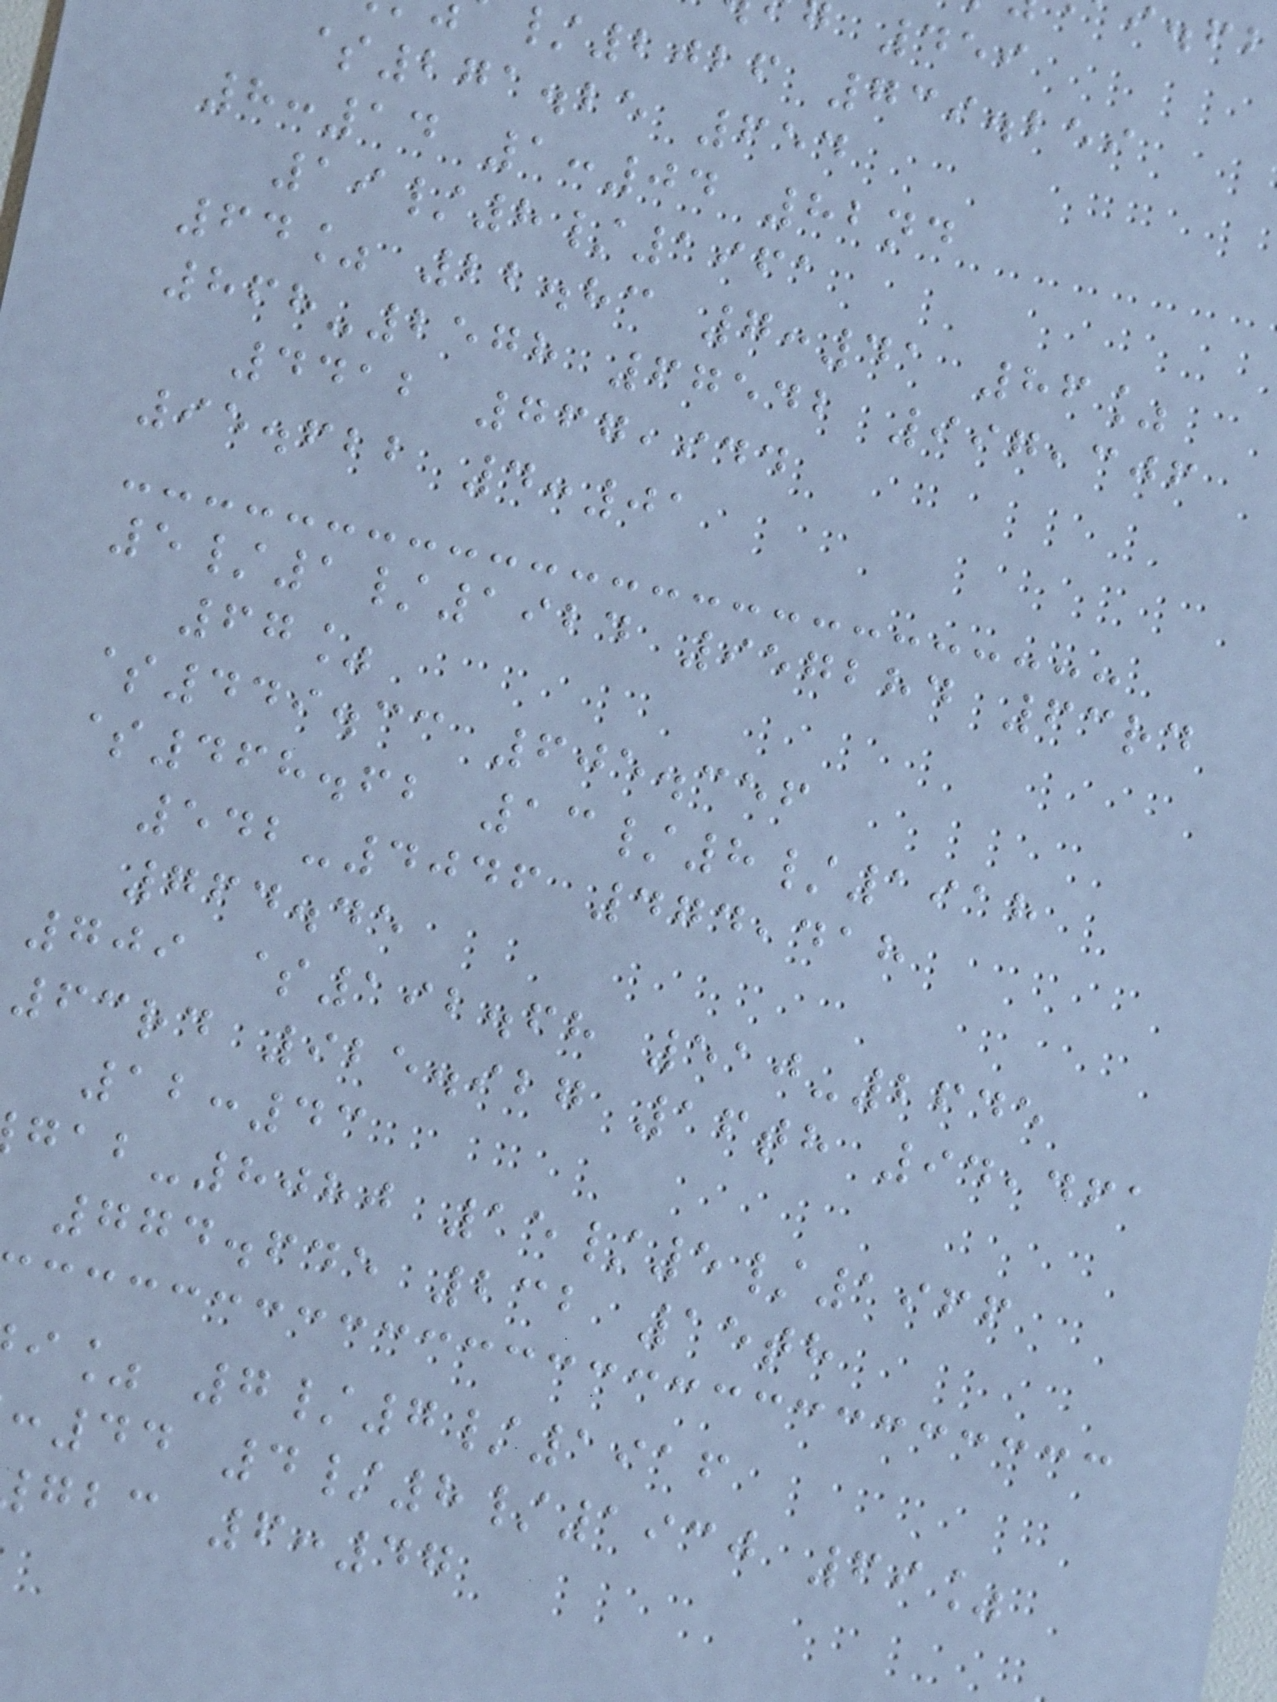/2026 739.259
$271.25 654
8:14 1:04 82nd
19/8/1961
64% 22.83 7:41 86%
868-2578 67542 997,306
4412 767,944
95.622 4:01
5/1/1924 957284 63rd
67%
$449.33 605.356
$468.62 13/8/1918
542-4046 474,418
764.45
709 $192.68 510-2645
63rd 925.927 16th 94,461
12:43
-8080 15/5/1966
774.645 232 15th
i% 7/7/1916
:44 4/8/1930 69%
gbc 6:47
